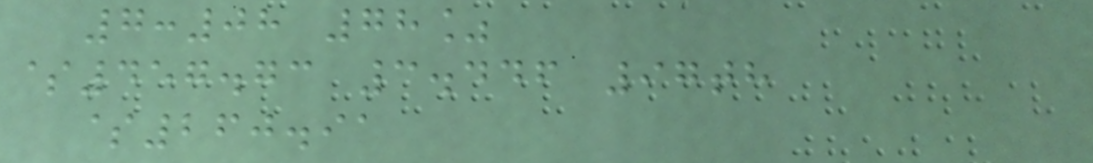7:08 78%
$457.73 3.446 97th
$260.91
